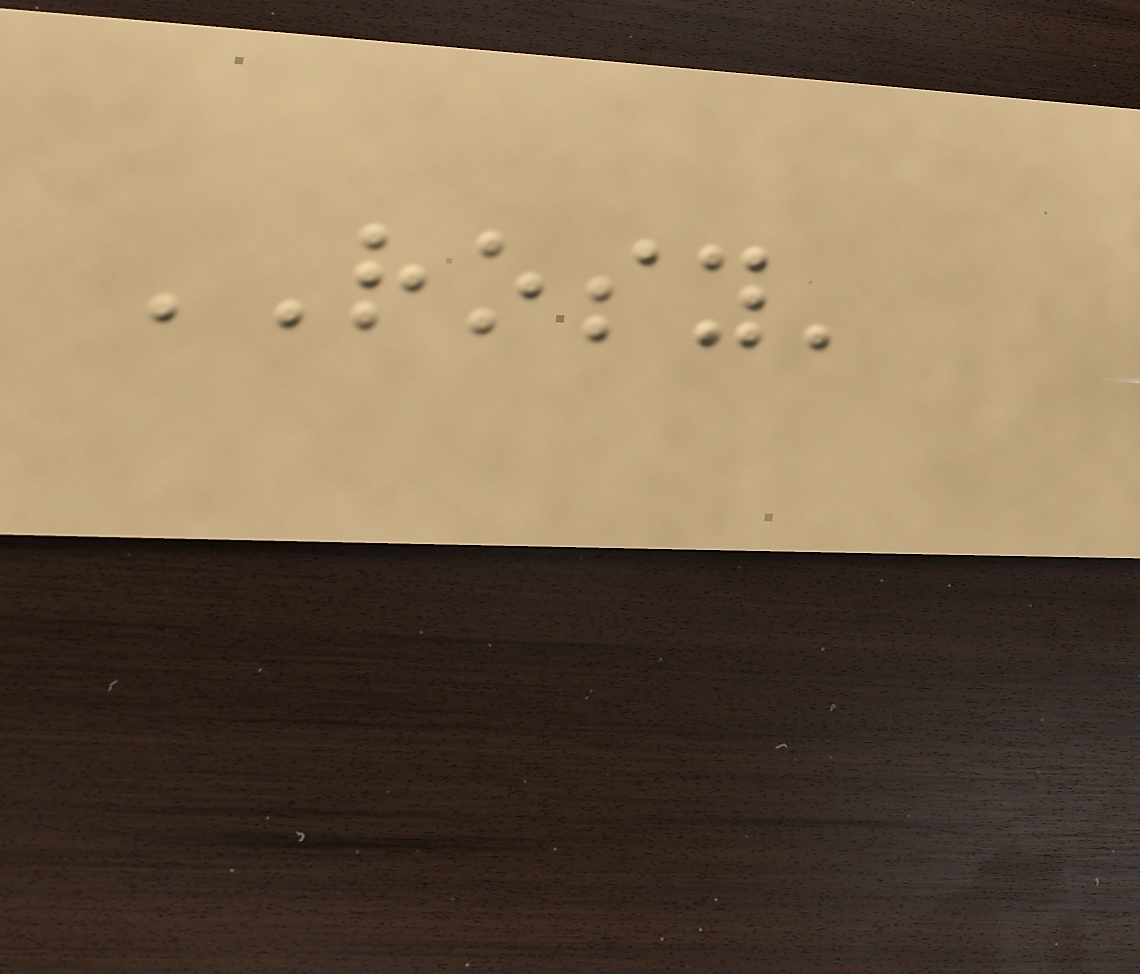ROSY'
